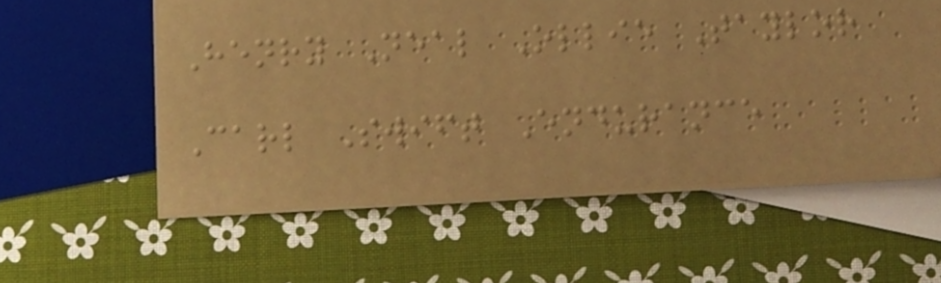Henry Neal Ollie Taylor
Carl Swift Endurance
